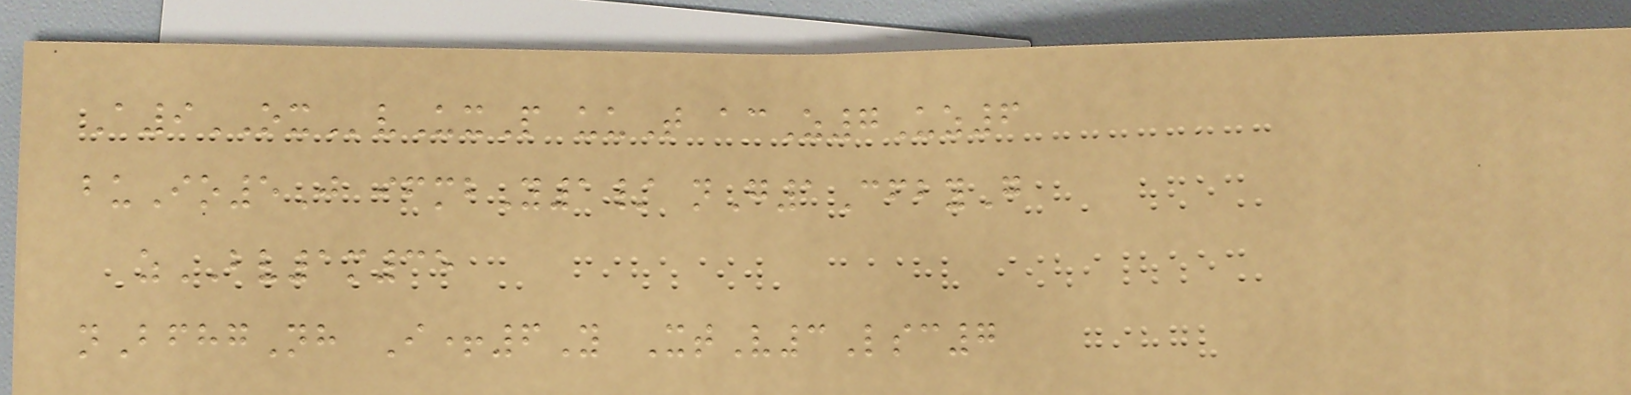A9OXvUxP uuT acZ7Uz6
buIo5J ifmbY1/ nG1CfbyG
zBV1m35
nBfhgNh I+6Y XtV3Lsc7
